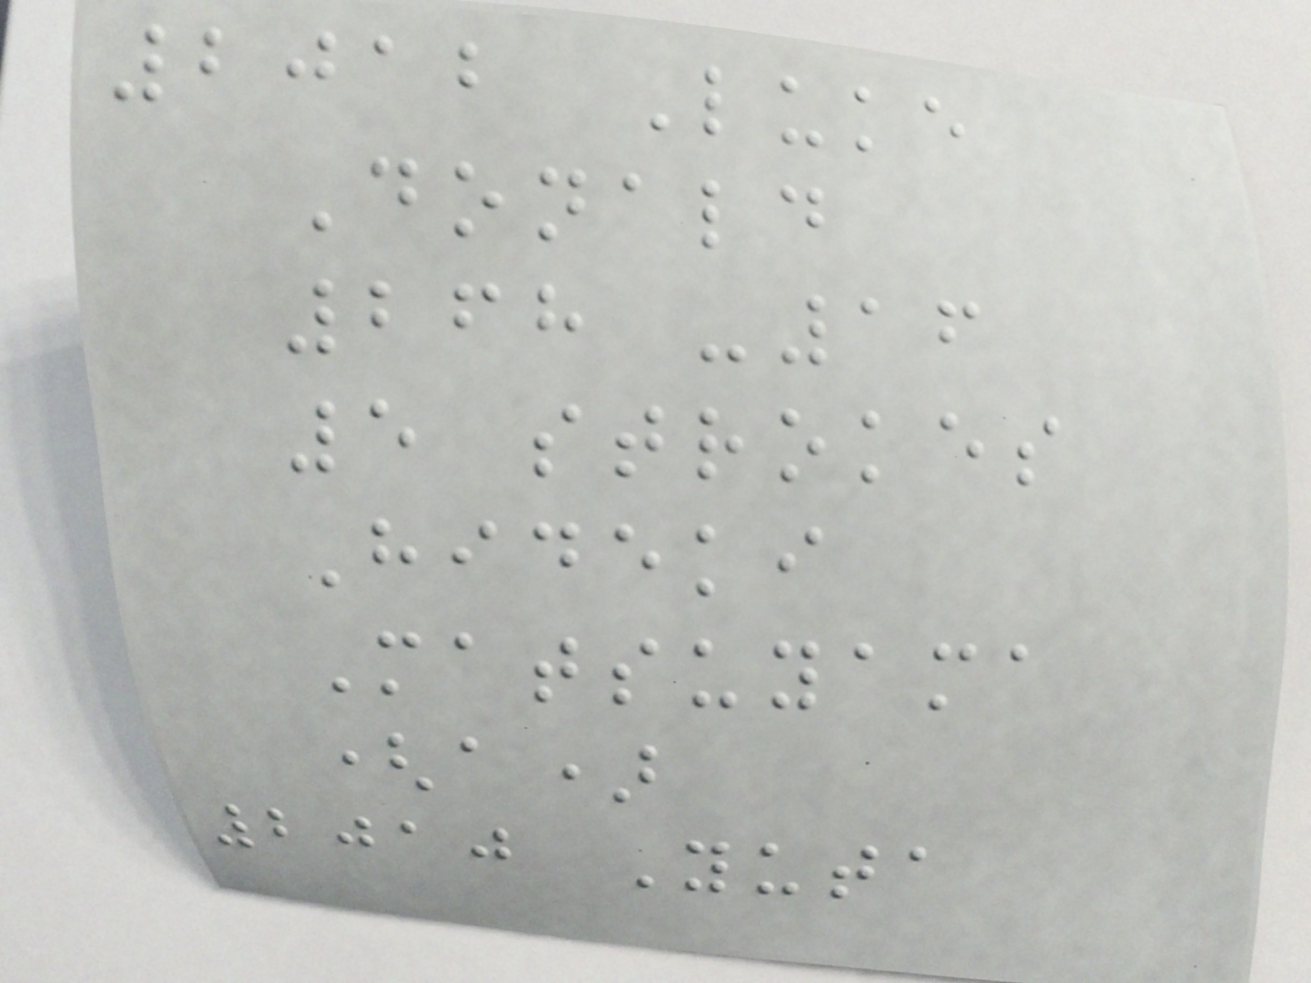2012 Luke
Donald
268 -16
5 strokes
Hideki
Matsuyama
(a)
2010 Yuta
